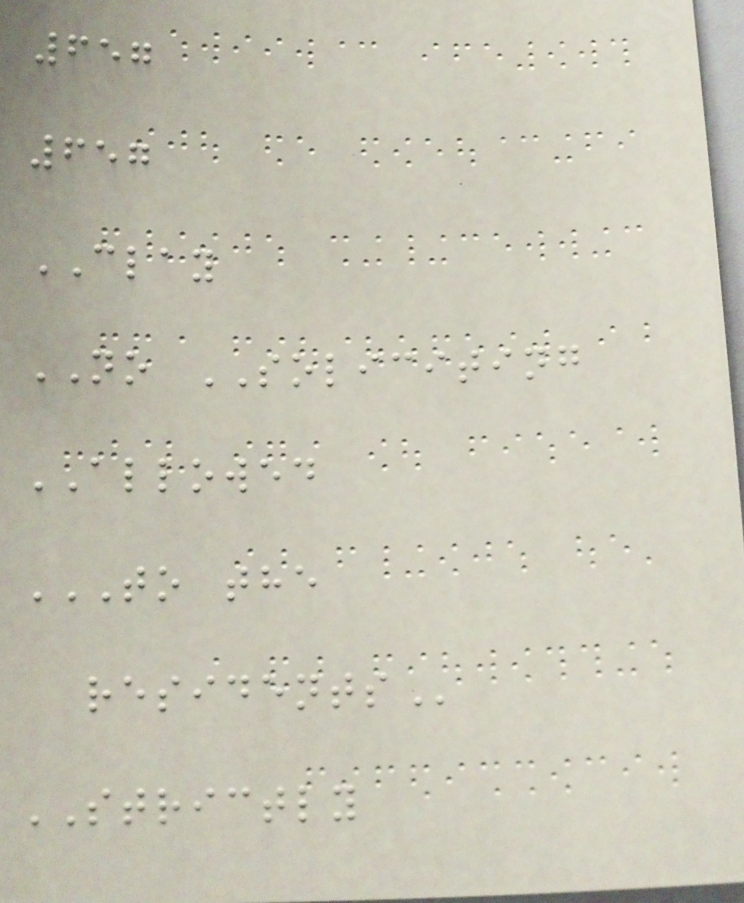657
657
CLAY
NO SOLICITING
ALLOWED
TO THE
RESIDENTS
STRICTLY
